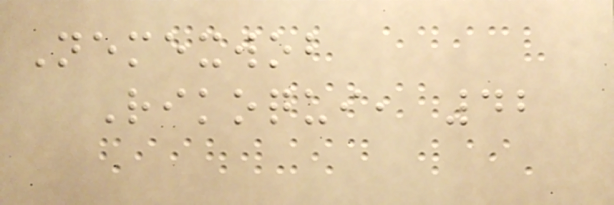Nemexwob
Rikoqui, 42
